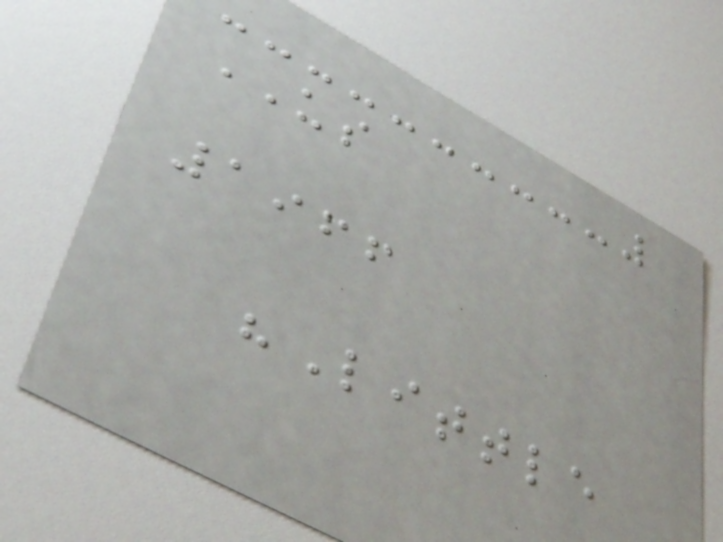US
1966
"Little
